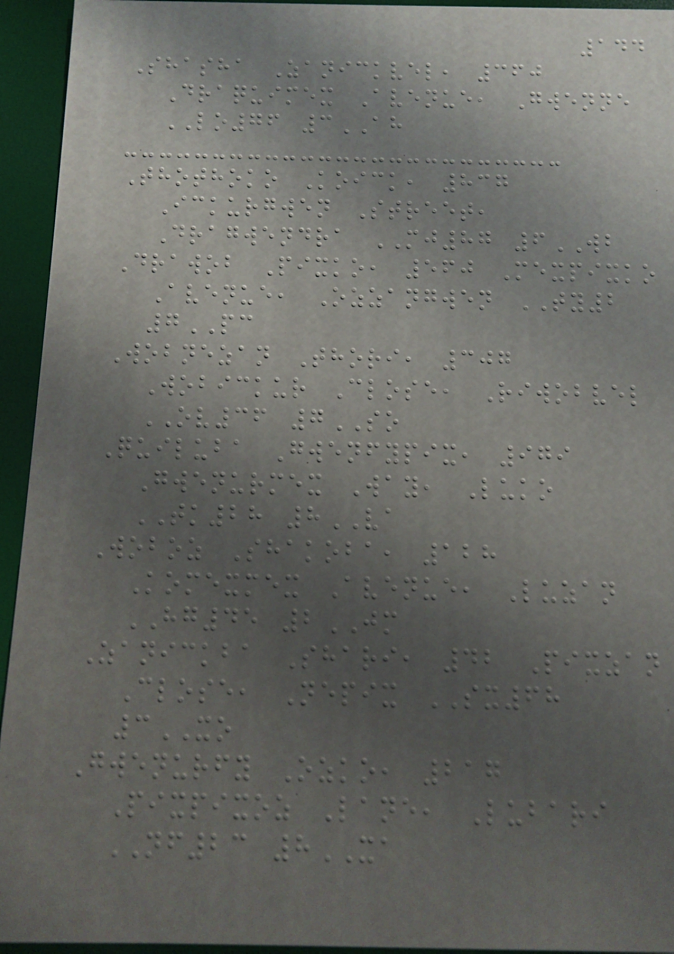144
Shasha Zanickvel, 360
Draquimex Avenue, Gwenne
LO76 3AH
Thothoko Koick, 837
Ickurgwen Street,
Dragwendra MJ87 6WB
Drawob Pixko, 560 Mexpixko
Avenue, Ozzangwen TY2
7PC
Wobnezan Thori, 307
Wobickur Close, Riwobvel
OV36 7SO
Quiluba Gwenfypix, 979
Gwenurmex Way, Luko
TK28 8VA
Woboz Shakoba, 128
Komexmex Avenue, Luzan
HG45 2JM
Zanickba Shari, 42 Pixzan
Close, Nepix SX68
3XO
Gwenurfy Ozko, 217
Pixpixoz Lane, Lubari
NF23 8XA
